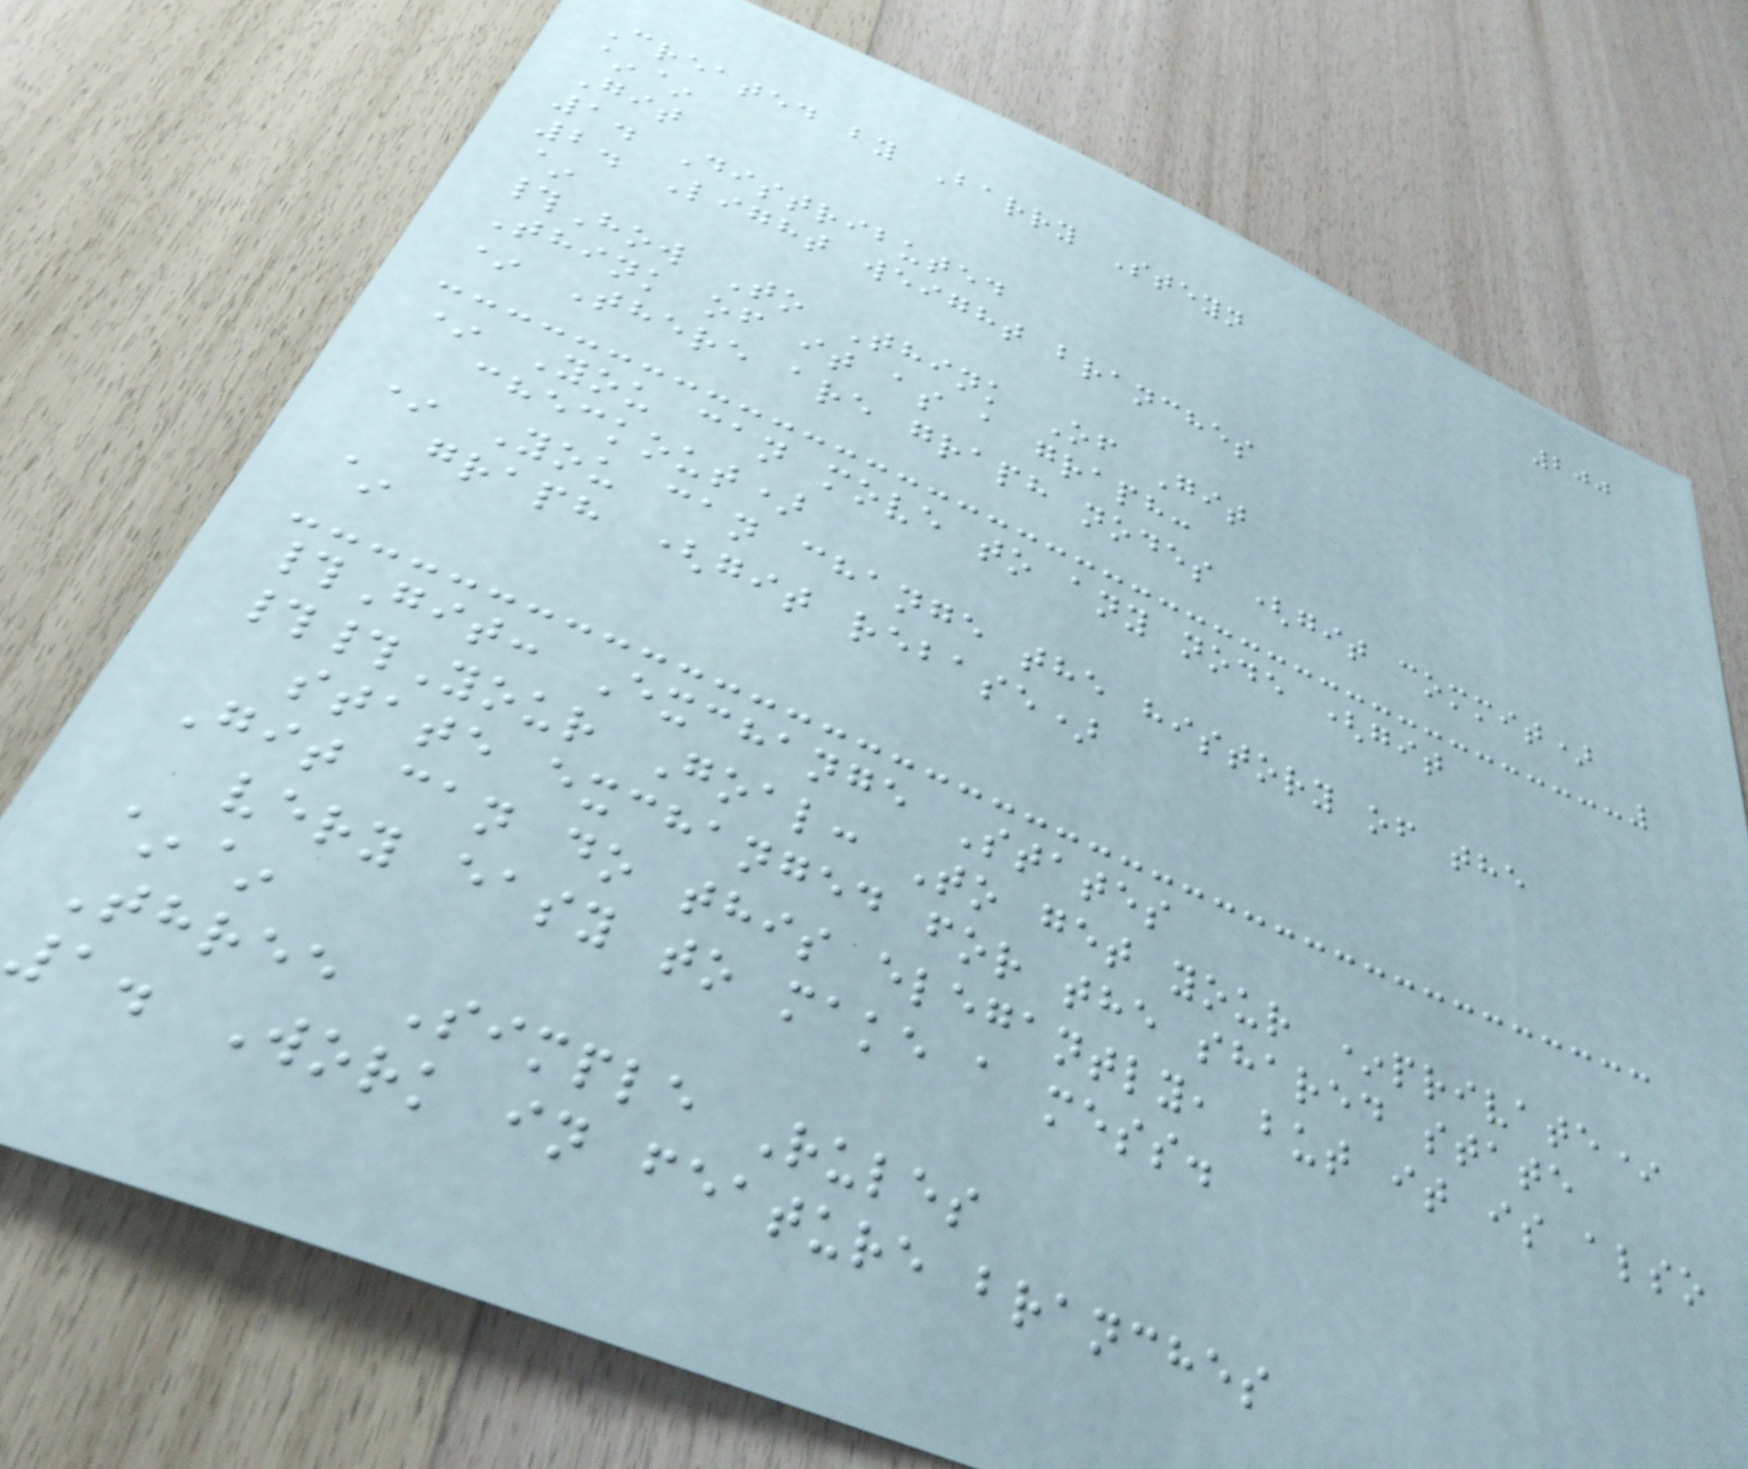200
Created by Barry Steyn
~~
Git
1. Distributed
2. Light weight branches
~
#How To Think Of Git
Think of it as a graph:
* There are graph nodes (git commit)
* You can move to any node (git
checkout)
* You can change the history of the
graph (git rebase)
~
#Git: Exchange States
##Your Goal: To get your *private*
state exchanged for the shared state
Git can do this elegantly, but it is also
very easy to make a mess.
~~
Three Simple Rules
1. Work in feature branches
